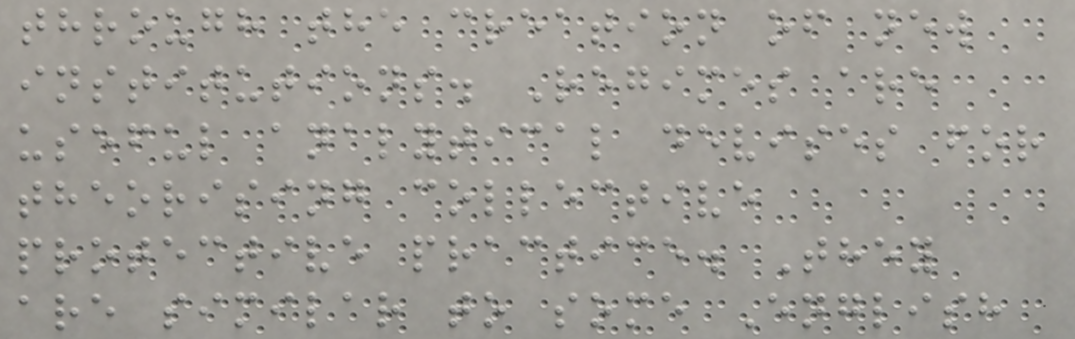through the creation of new
institutions. Regimes are
useful analytical devises for
theorising collective
protective practice. They
are similar to some English
